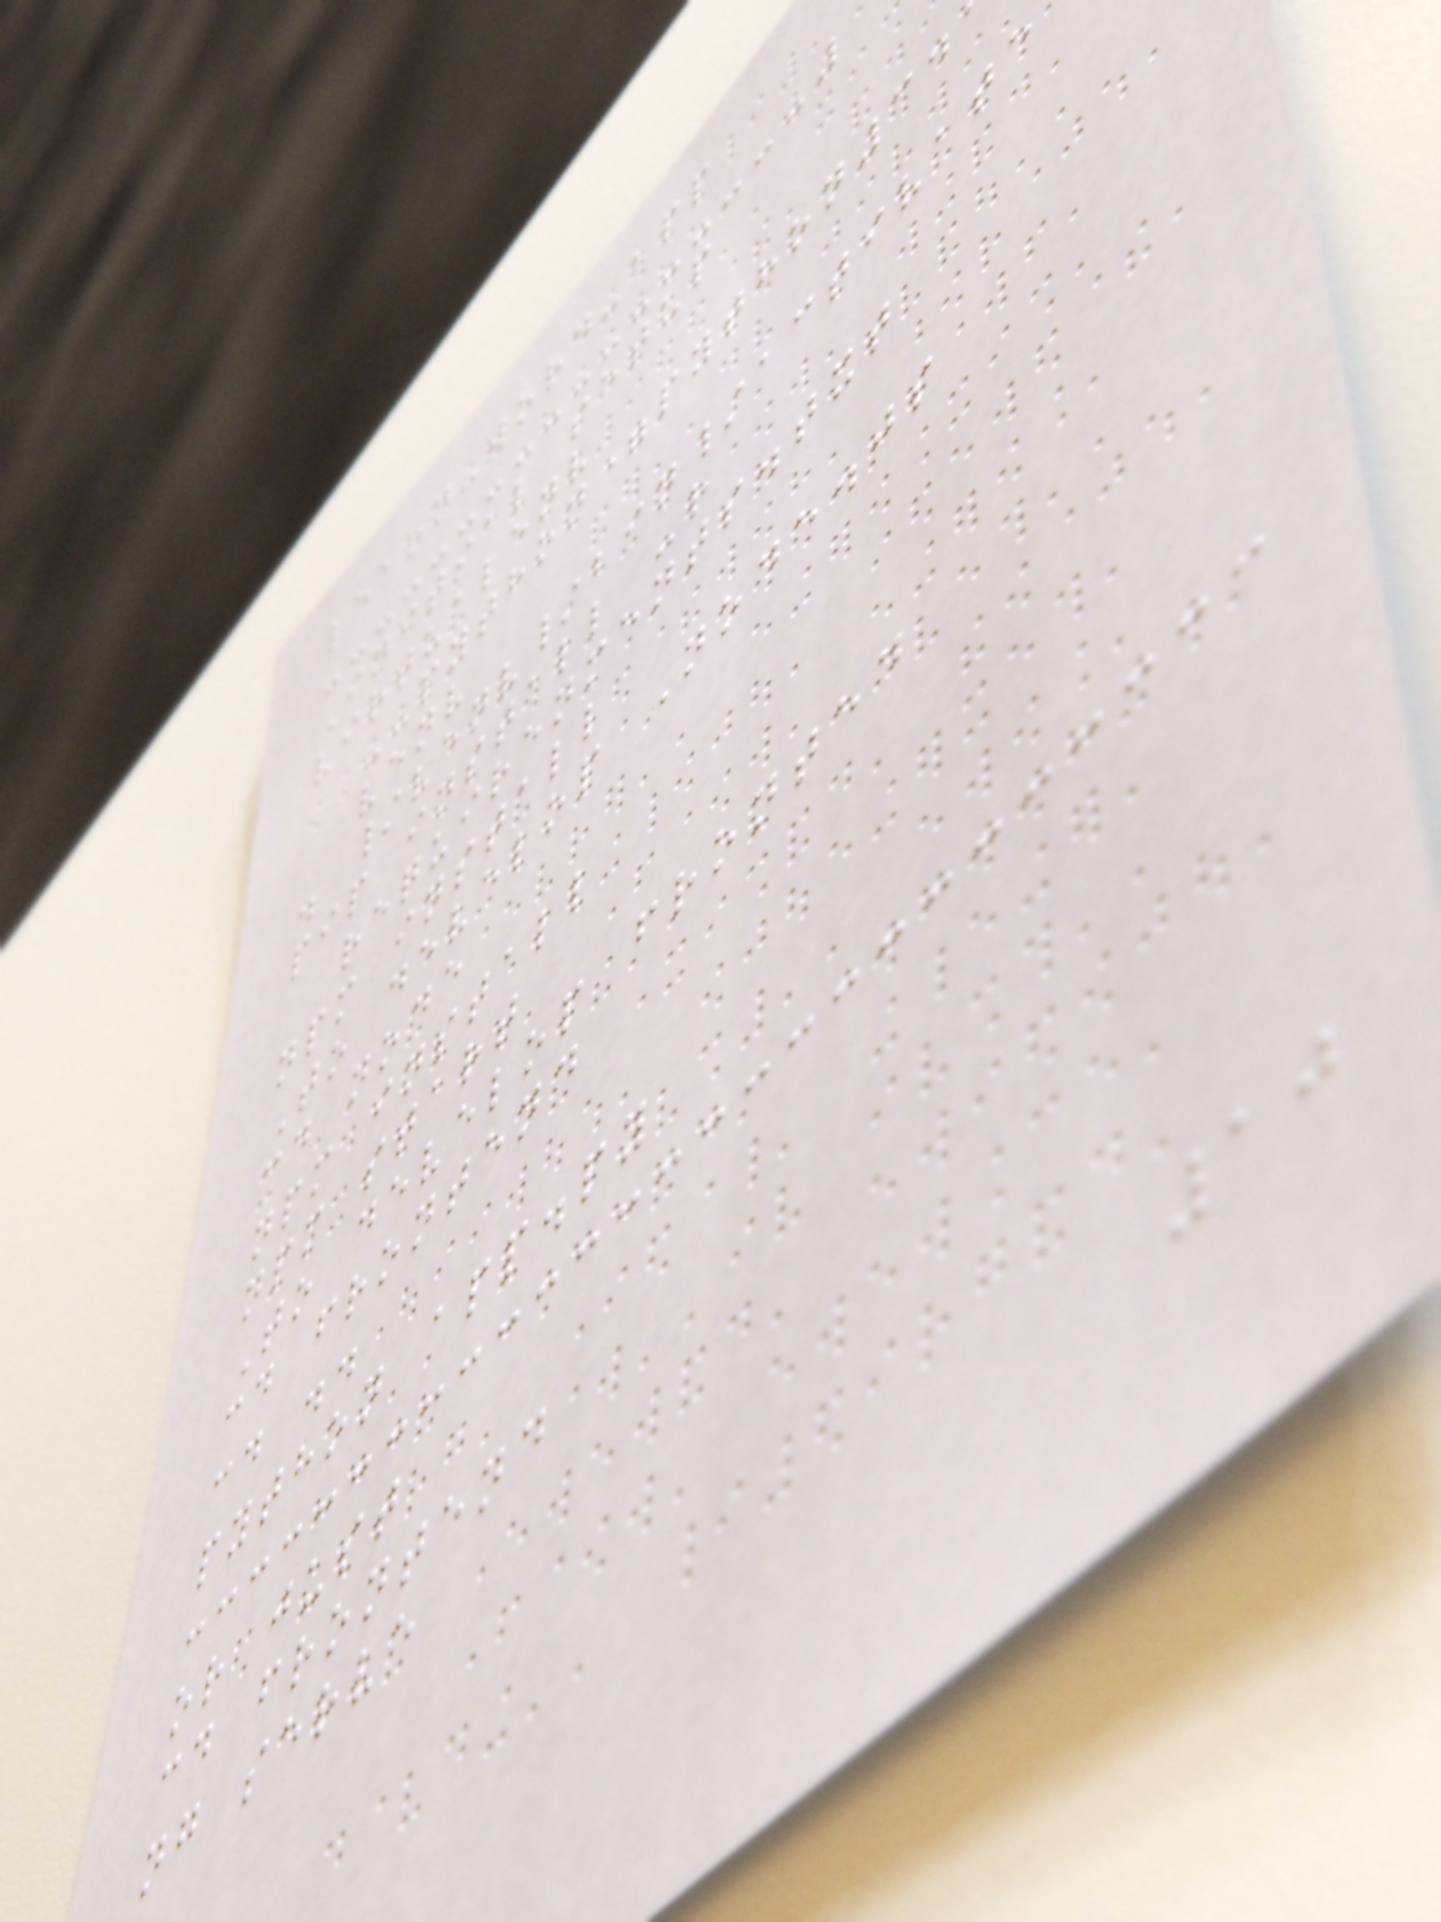learn-word-app
Initial setup
virtualenv
--python=python3.
venv
. /venv/bin/activate
pip install -r
requirenments.txt
npm install
To develop Node.js
cd node
npm install
npm start
To develop fronted
cd frontend
cd ..
python app.py
or just
cd frontend
ng serve
10
